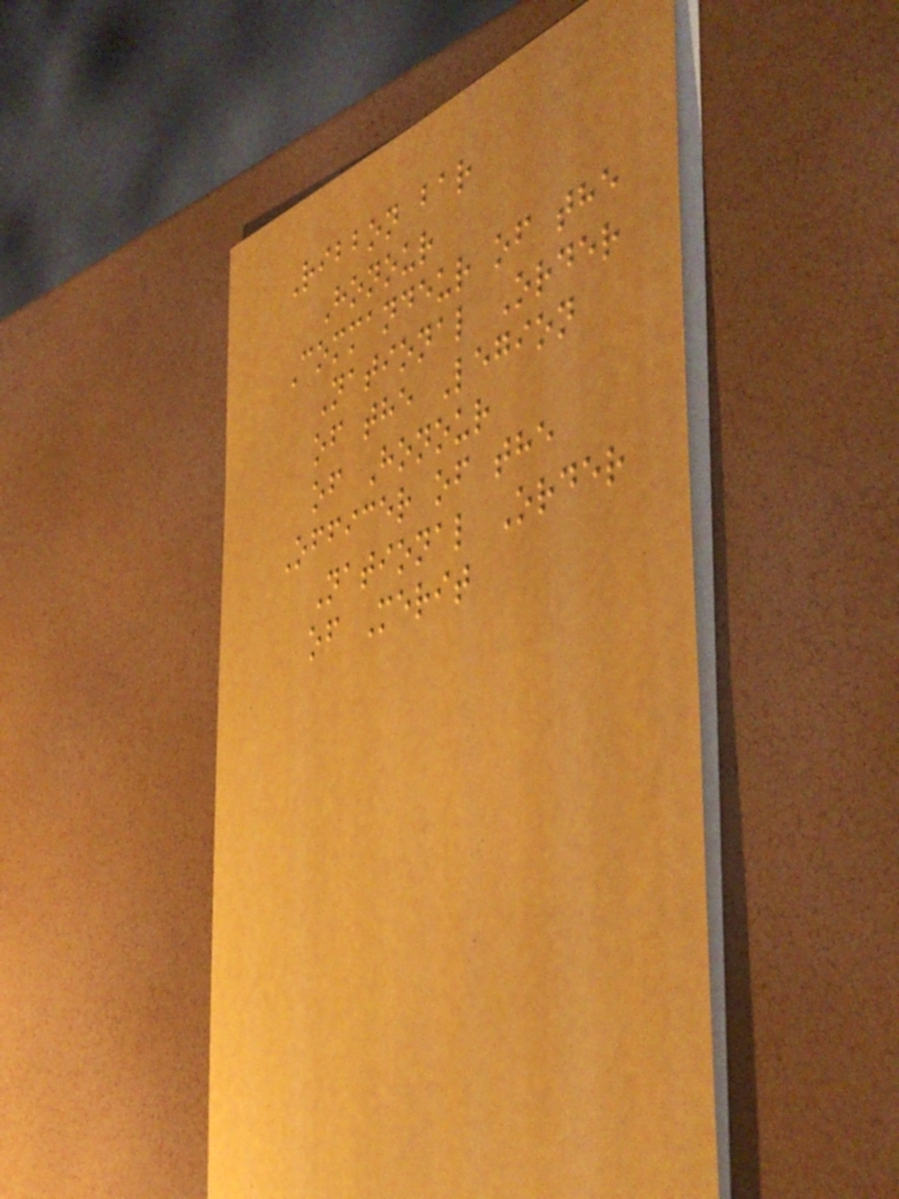Ribbon bar
Honour
Commandeur of the
National Order
of the Legion
of Honour
Officer of the
National Order
of Merit
